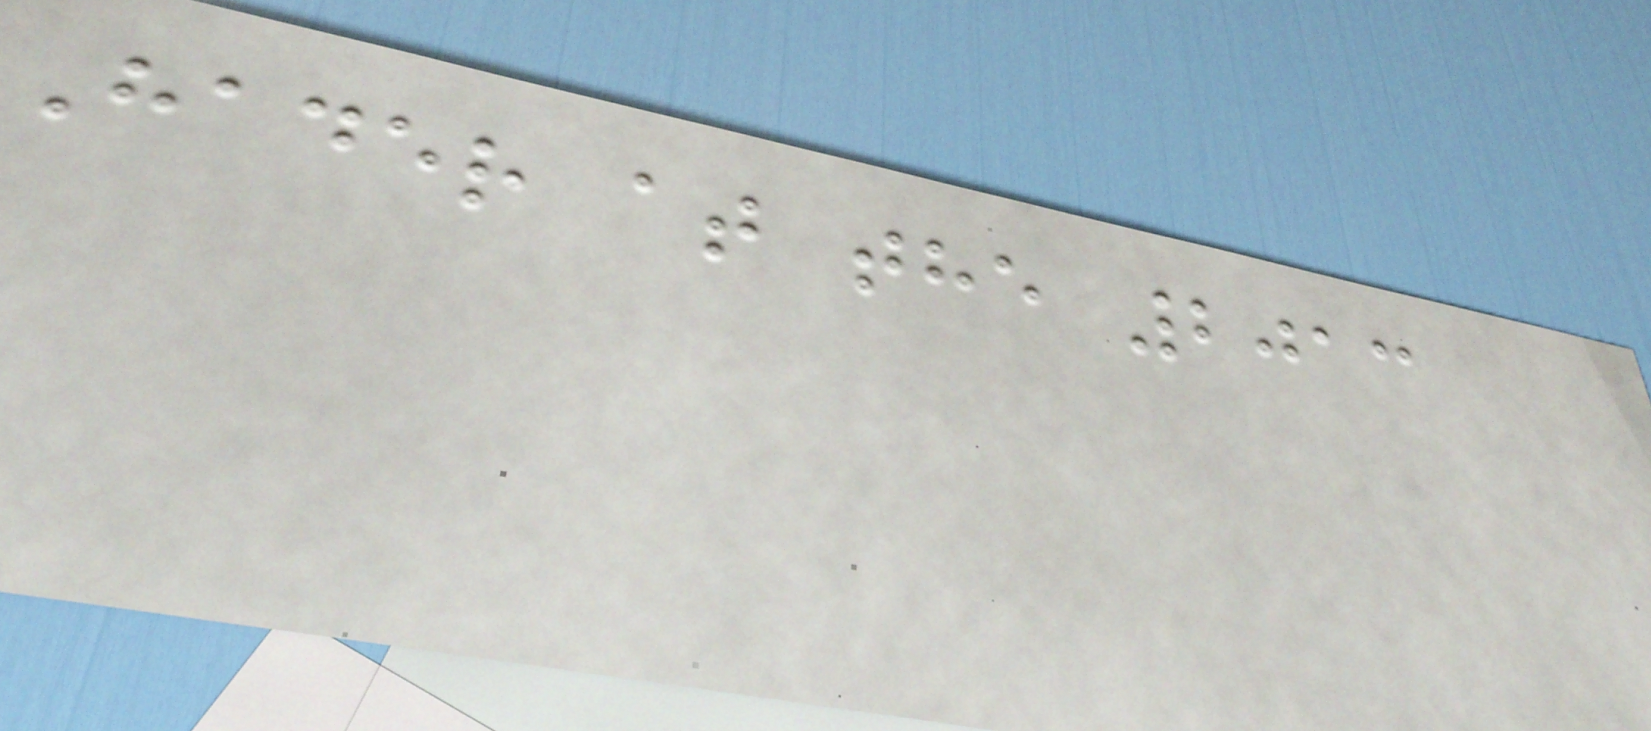Hader at the 2013
